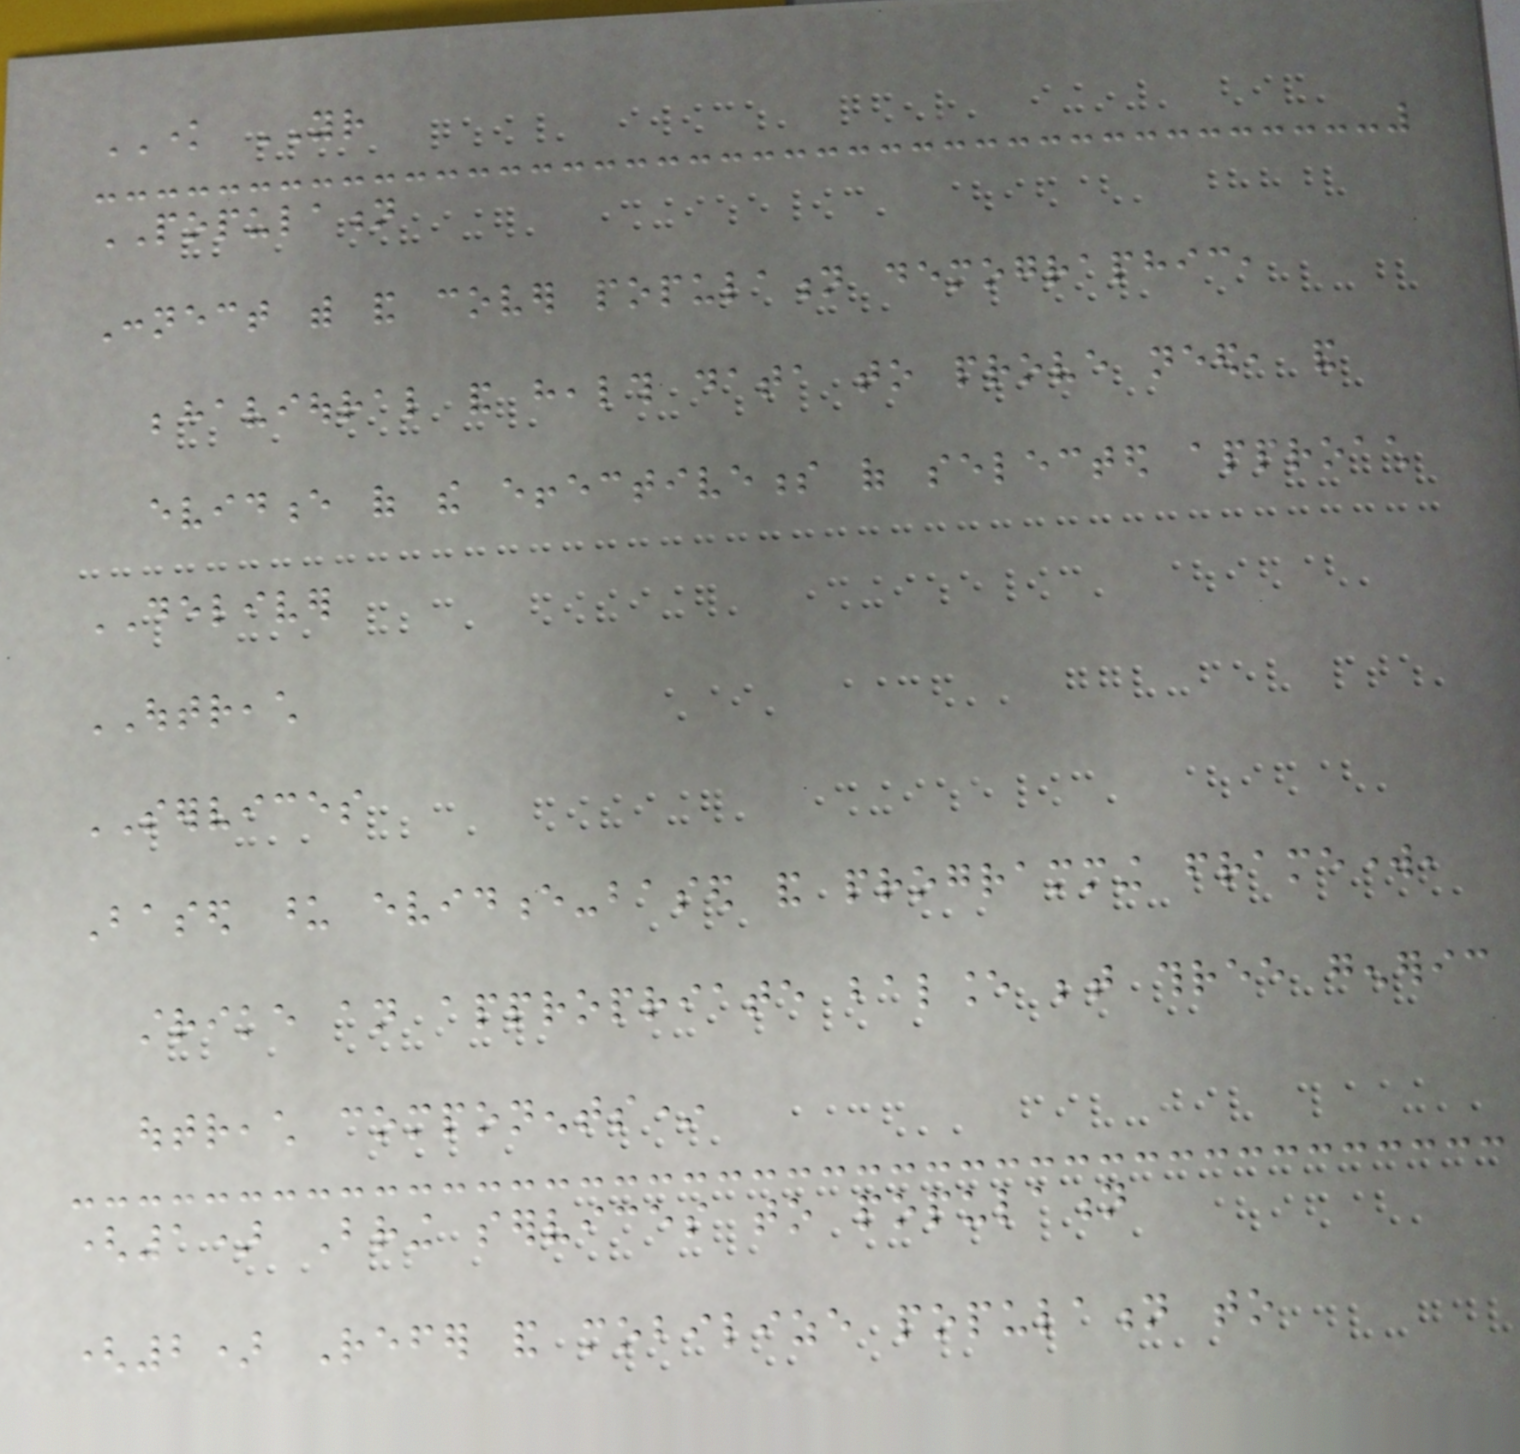KNOW YOUR
POPULATION
Connect with and cover population demographic,
behavioural and health data to prove need, and
evidence of the effectiveness of selected approach
DELIVER
OUTREACH
SERVICES
Based upon evidence-based and programming framework,
strike an appropriate balance between three generic
outreach components*
(1) Bring services to population
(2) Refer and mobilize population to
